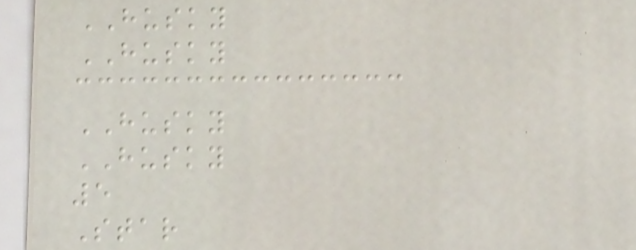HUSKY
HUSKY
HUSKY
HUSKY
5
Star
